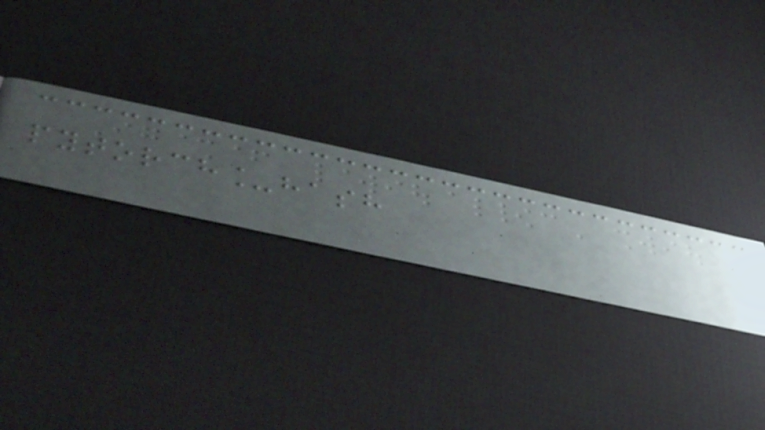pytorch_hash
